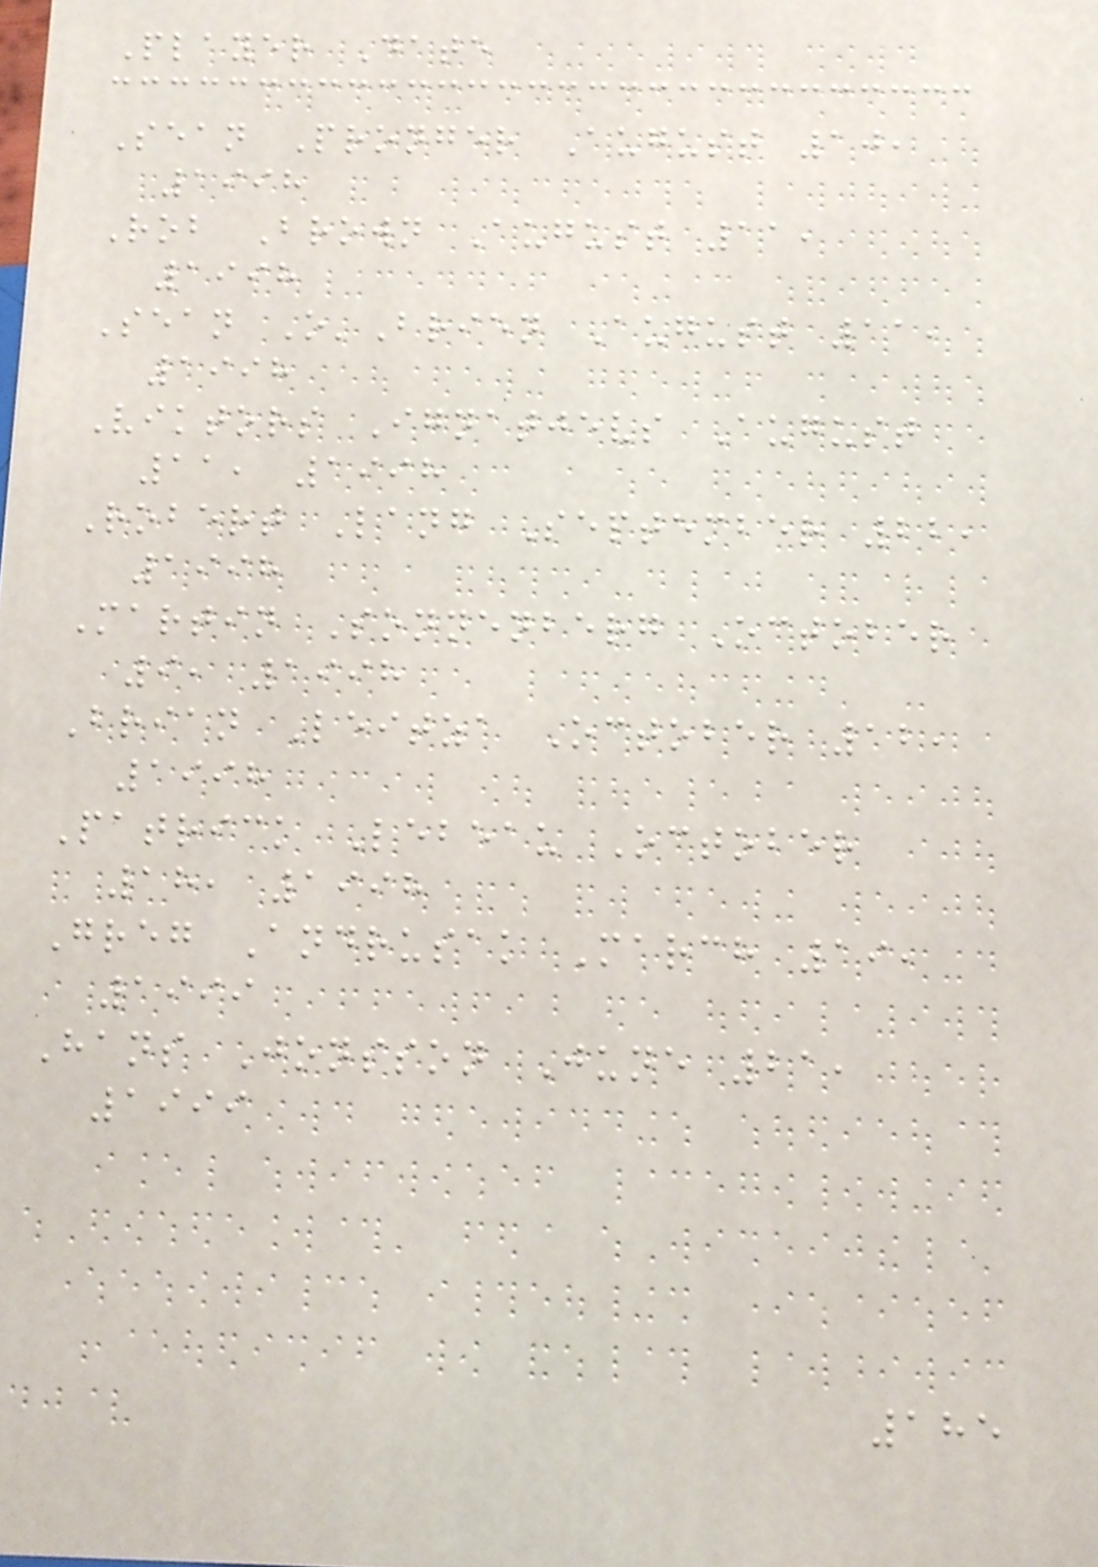Player Date
Sean Pronger August 10,
1998
Rob Brown August 11,
1998
Sean O'Brien August 11,
1998
Viktors Ignatjevs August
11, 1998
Robert Lang September 22,
1998
Martin Sonnenberg October
9, 1998
Brian Leitza October 12,
1998
Patrick Lebeau October
18, 1998
Greg Andrusak March 19,
1999
Hans Jonsson June 21,
1999
185
